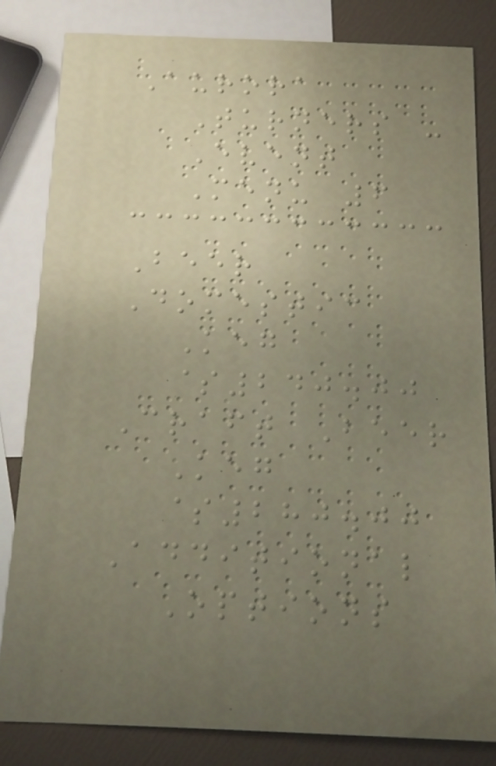Aurora
Turners -
Event
Menu 6
Beer
Domestic
Keg
$240.00
Craft Beer
Keg
$280.00
Additional
Options
